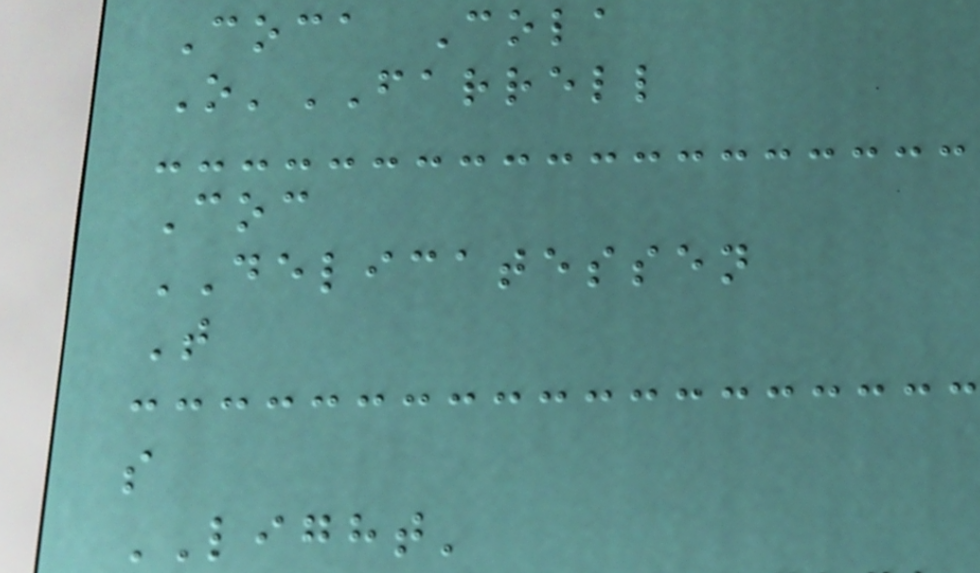Coca Cola
O'FARRELL
Coc
DELICATESSEN
T
s
LIGHT'
